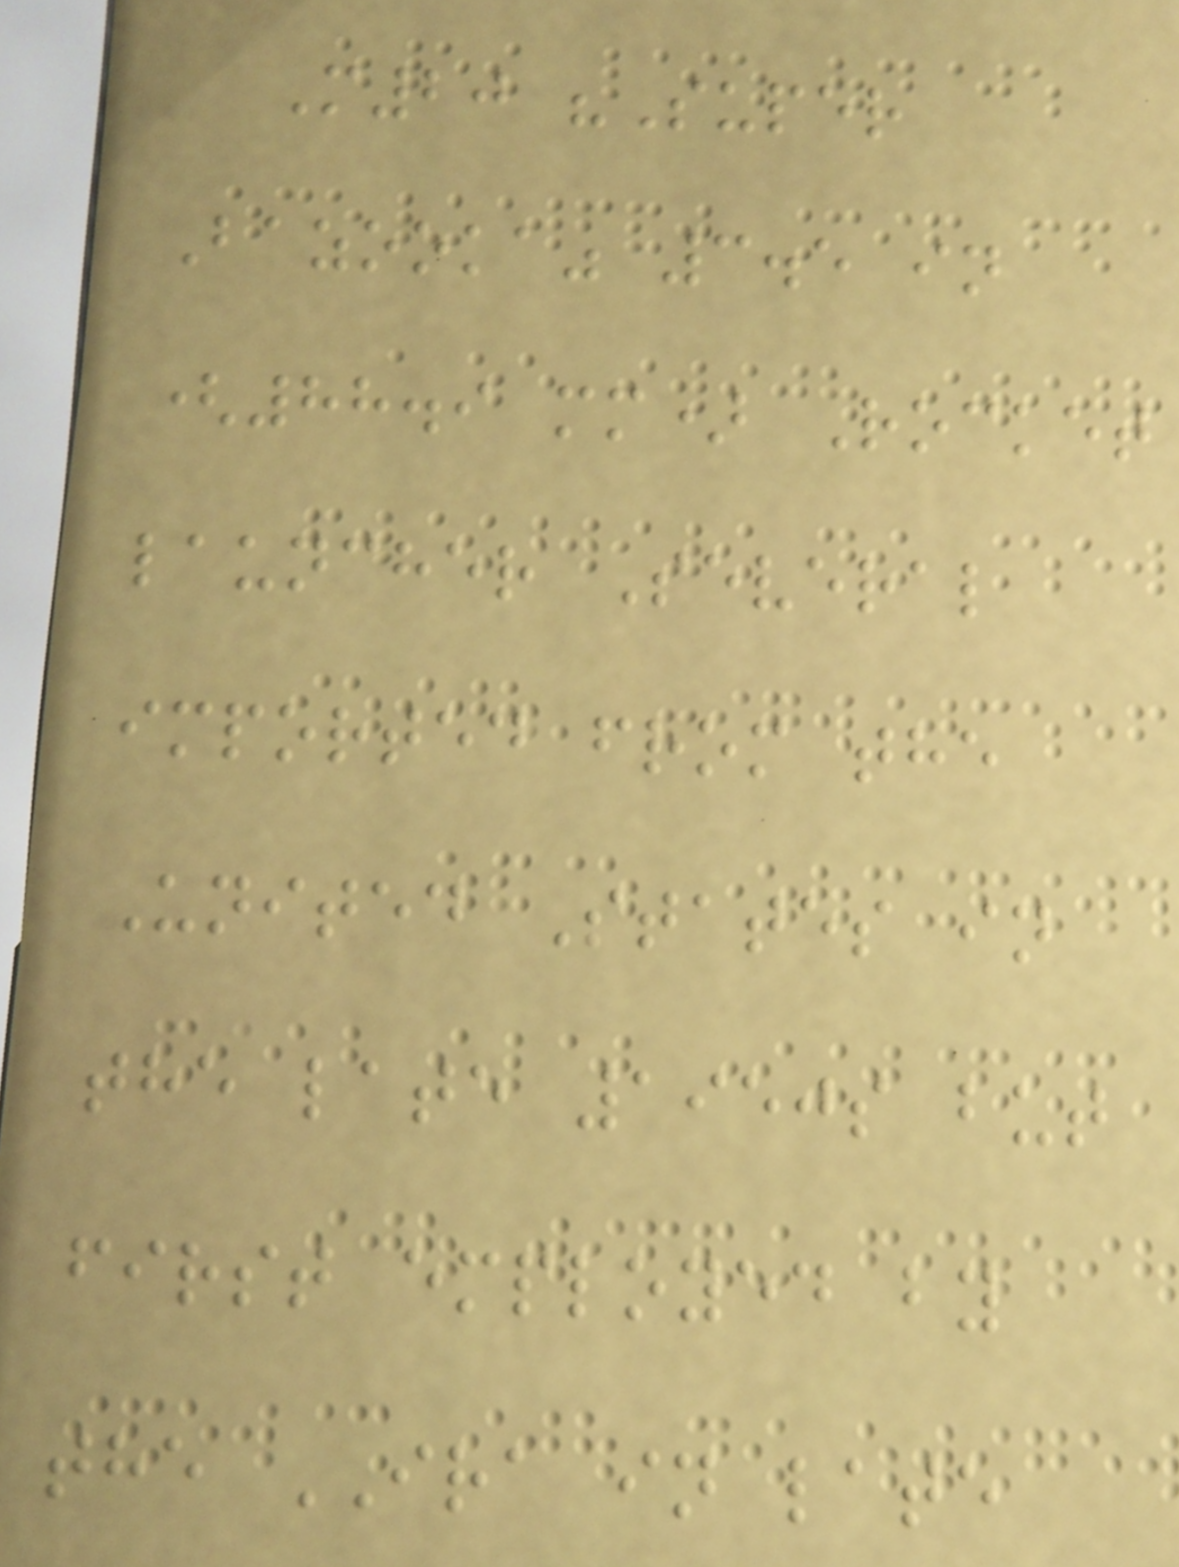M20 "Super
Bazooka" 3.5 in
(88.9 mm) Rocket
launcher Several
imported from the
United States in
the late 1950s but
first employed by
the IRA in late
